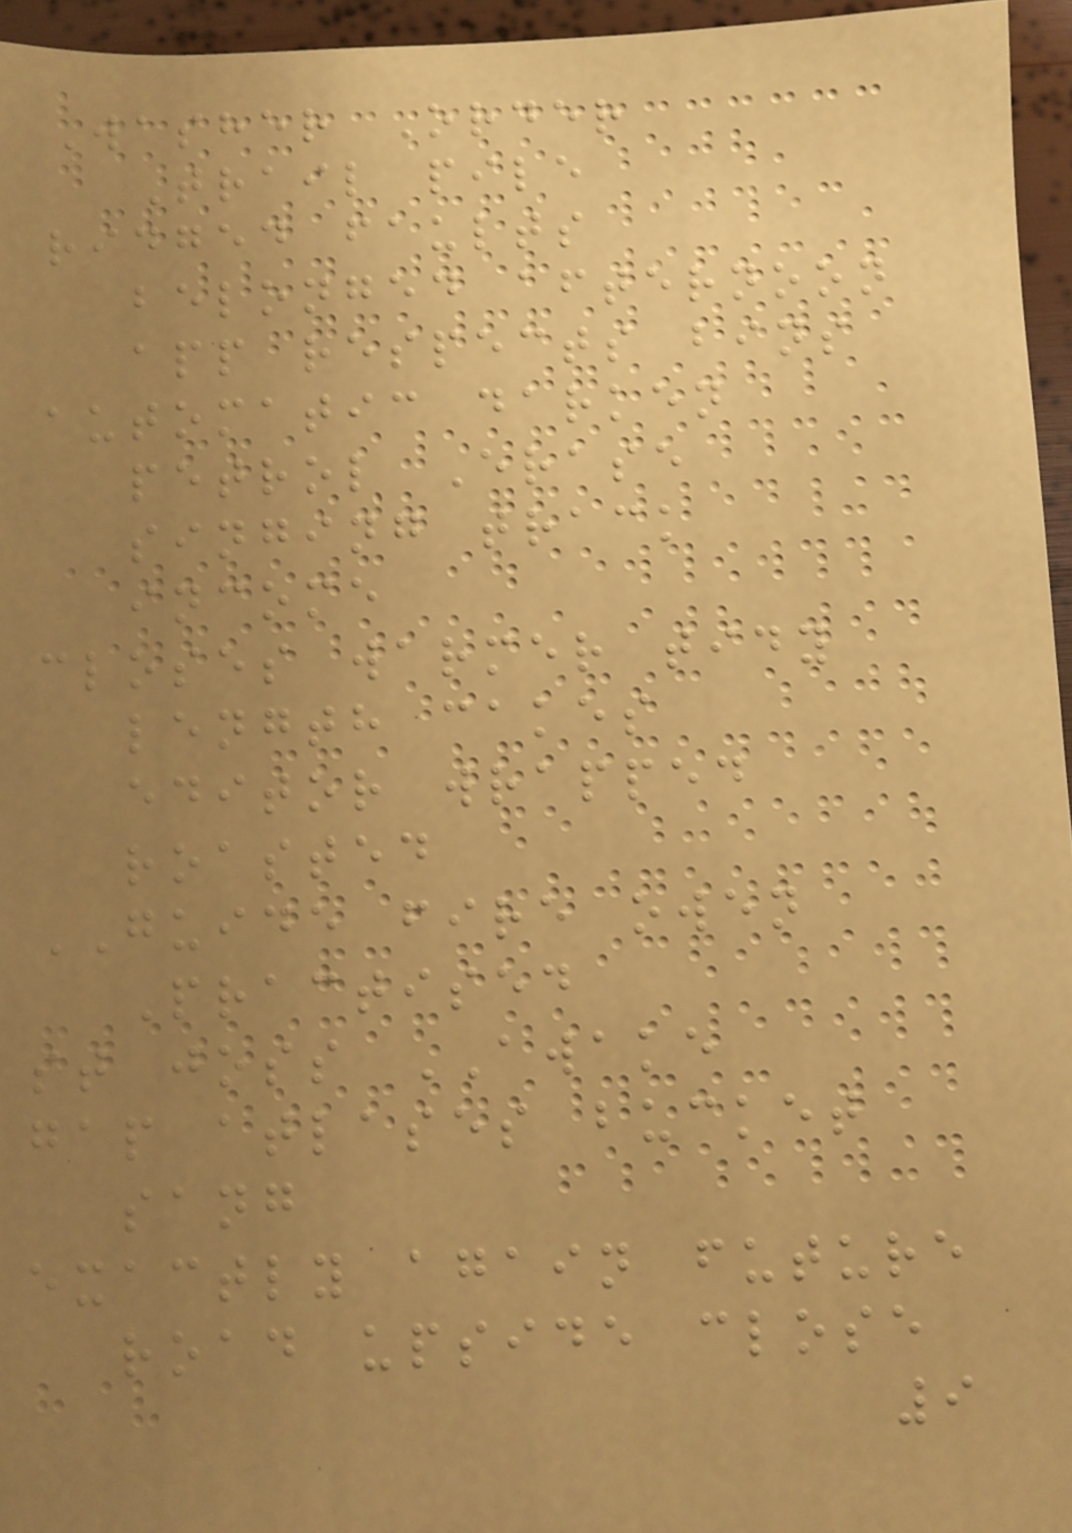Washer Order
Trail pile
ridged faults
belonged afternoon
app respects bins
automatic darken
petrol Erase
singing track
income
closes warmer tidy
length cakes
editor wrapped
roasted
GUIDE fire owen
Practised
st joss AWAKE
gap atlases bucket
sang
exactly again future
road upside close
9
